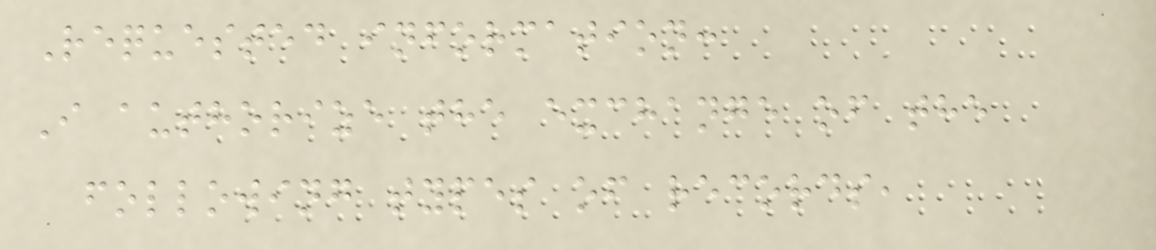Requested information:
I authorize the exchange of the
following types of records,
